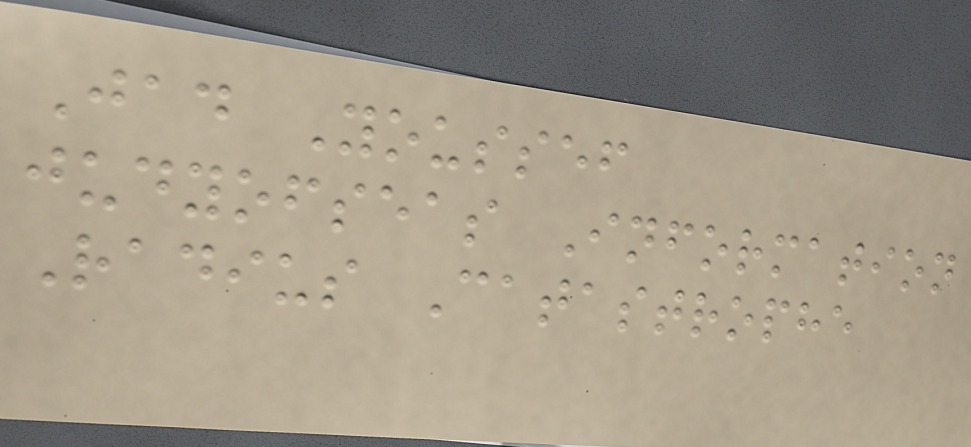Jad Youssef
judyofseas Information
Radius Catastrophe
